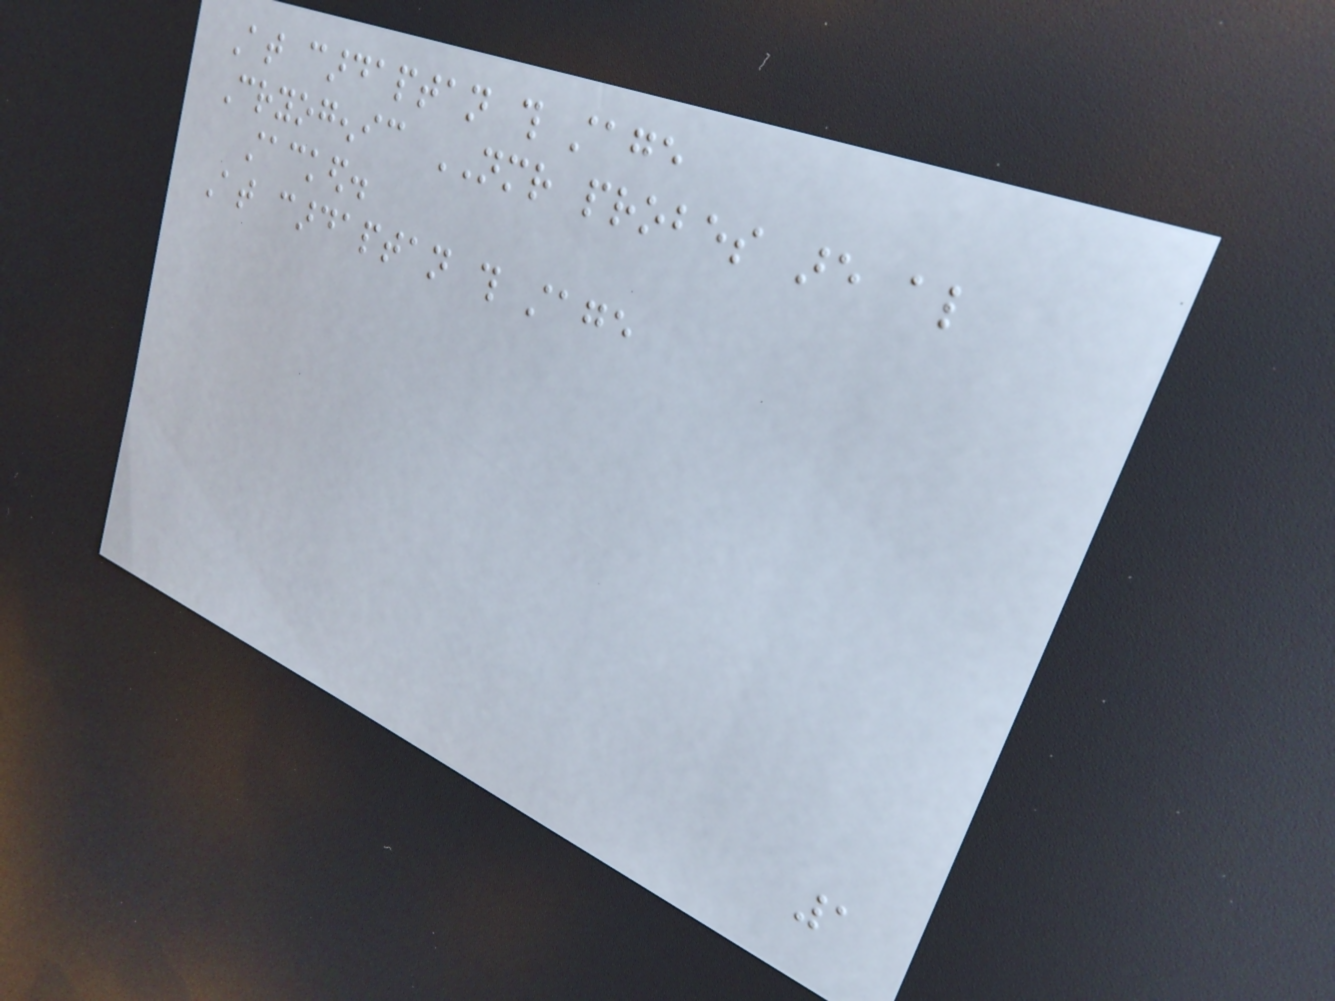At cardaptan this stage
Cryogenic NMR probes are also
stacked.
At cardaptan this stage
1
